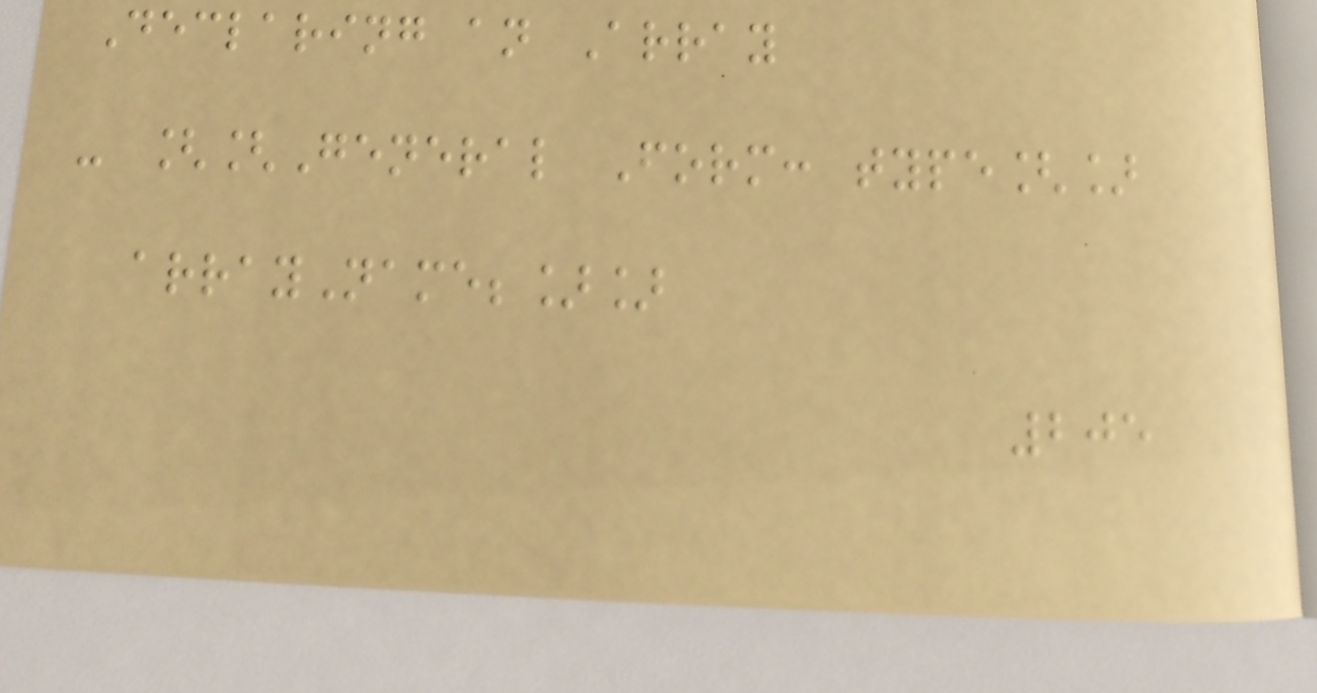Declaring an Array
- [[General Form: type[]
arrayName;]]
205
